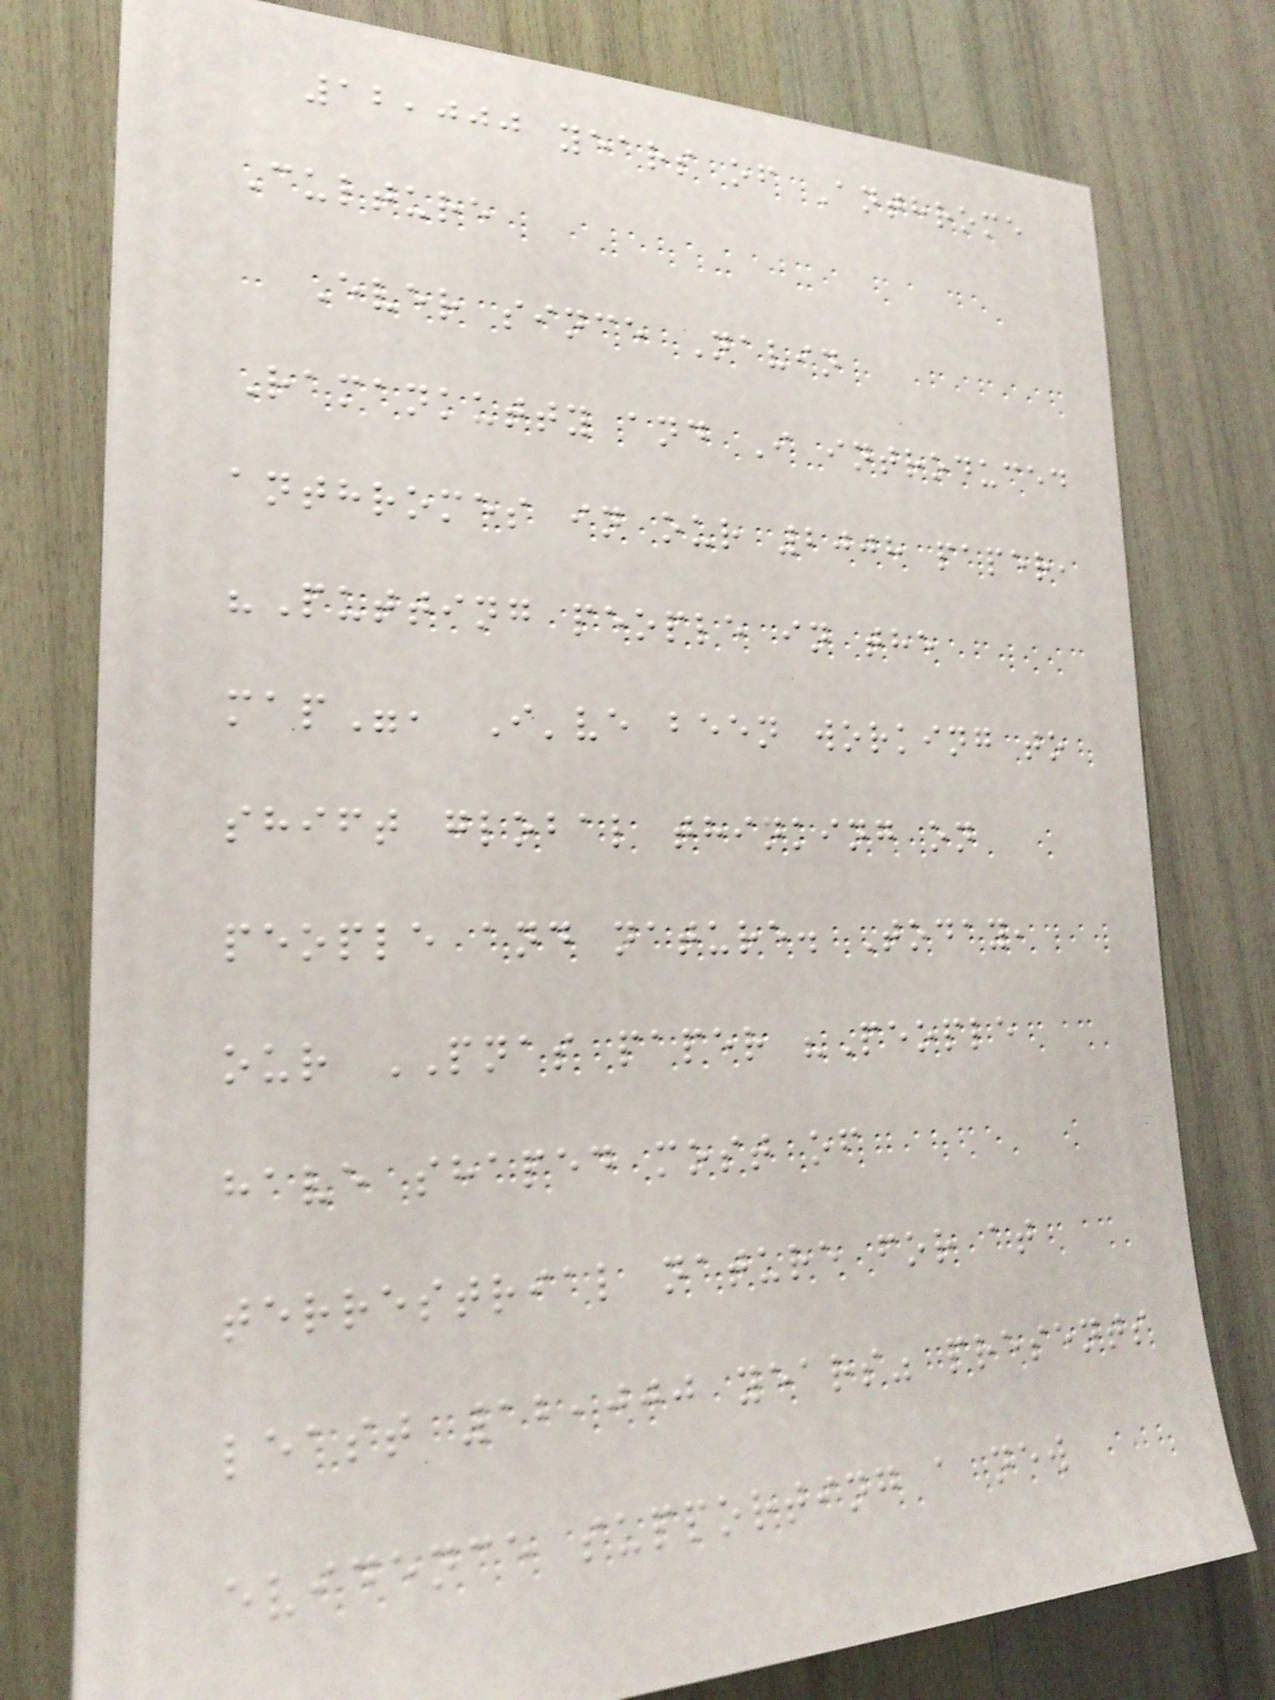12,000 years of Anthrome
Culture
Ever since Navin
Ramankutty and I introduced
anthromes in our 2008 paper,
"Putting people in the
map", I've been working to
shift global thinking on
people and nature. Today,
our PNAS paper "People
have shaped most of
terrestrial nature for at
least 12,000 years" presents
evidence supporting a new
